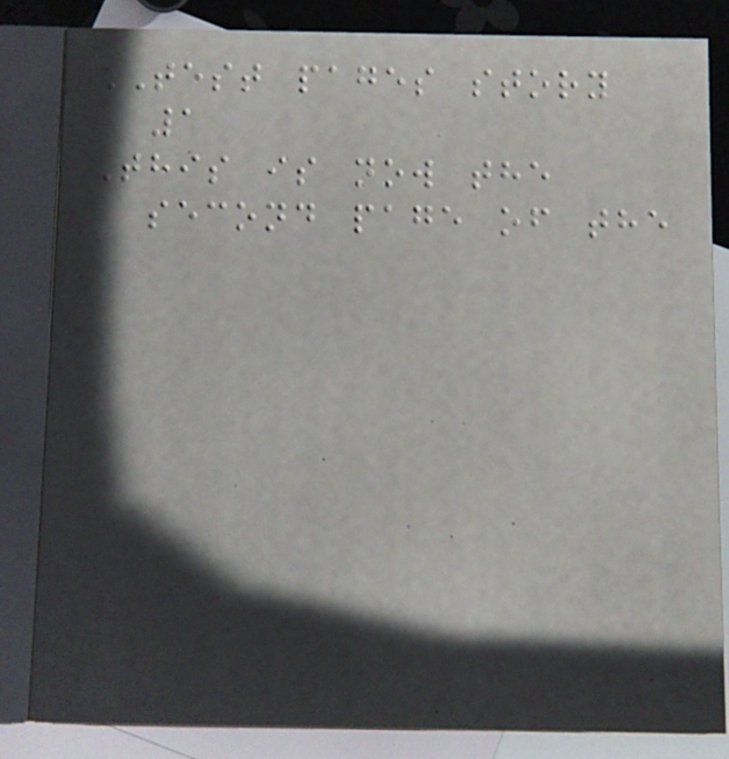TEST pages story
1
This is now the
second page of the
